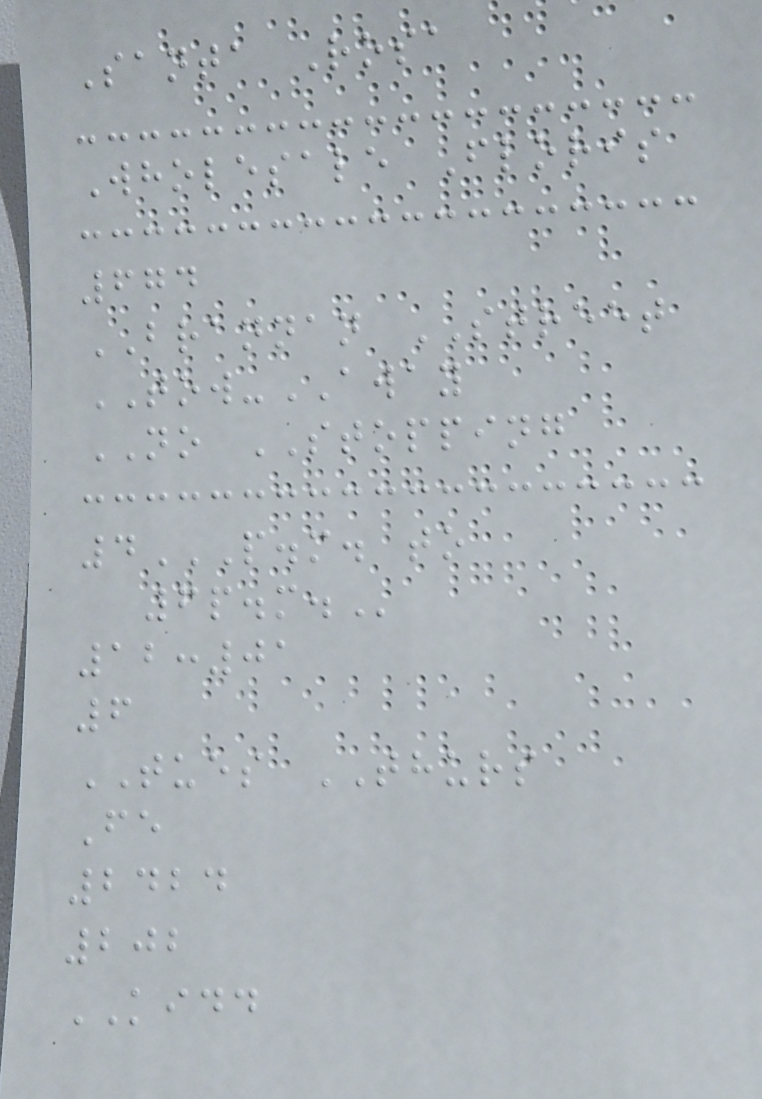Santa Rosa
Wholesale Floris
674
BRANNAN STREET
TOW-AWAY
NO STOPPING
4P.M. TO
6P.M.
12:01
6
TUES THURS
Fe
2424
202
KIDD
